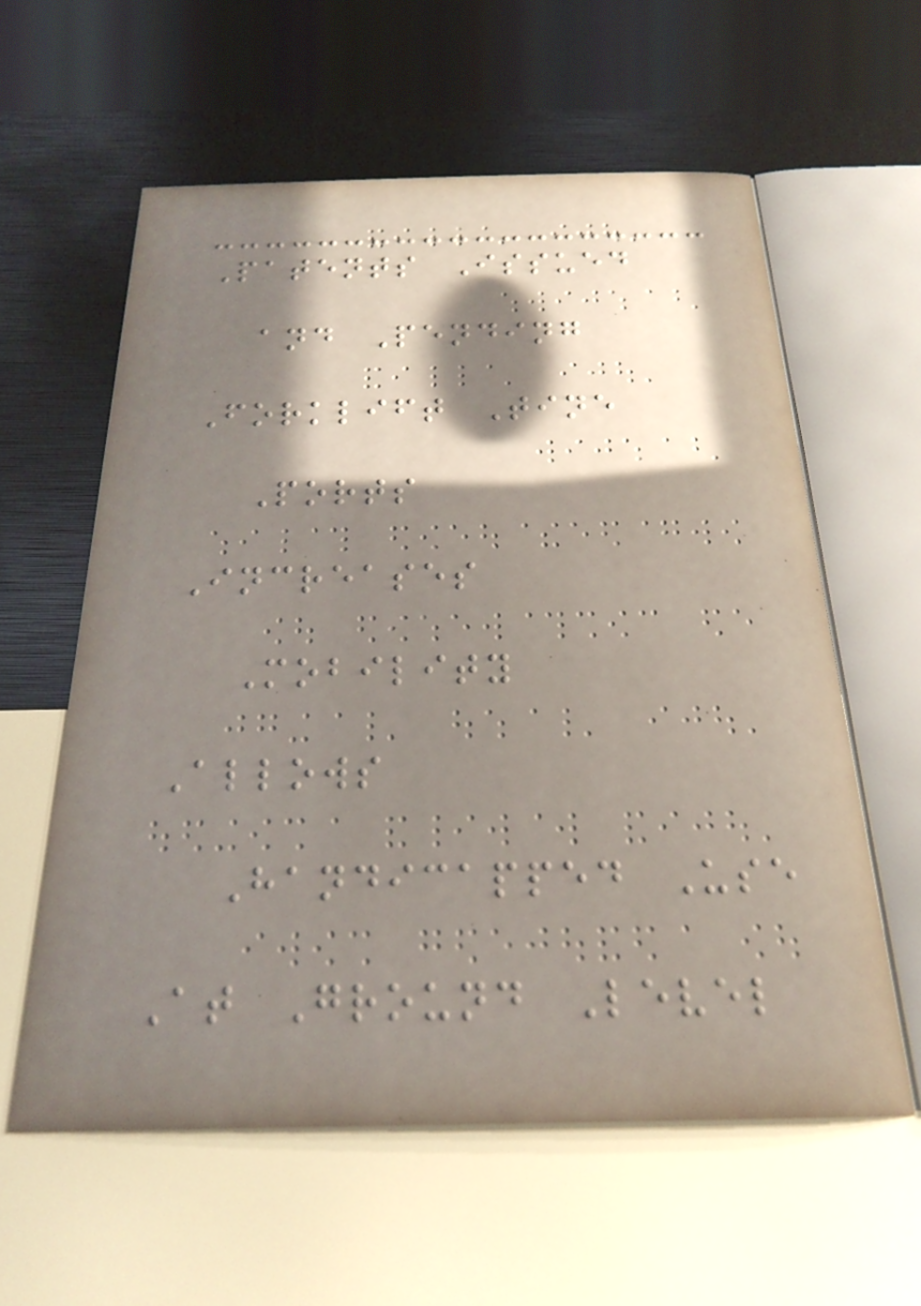Patents Issued
and Pending
Forklift Tine
Ports
Increases
Mobility
Allows
Handicapped Use
At Ground Level
